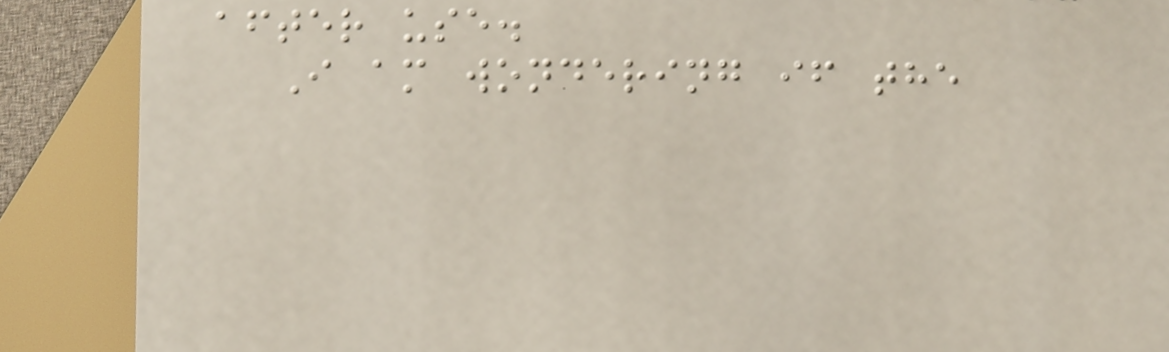after use.
I am wondering if the
